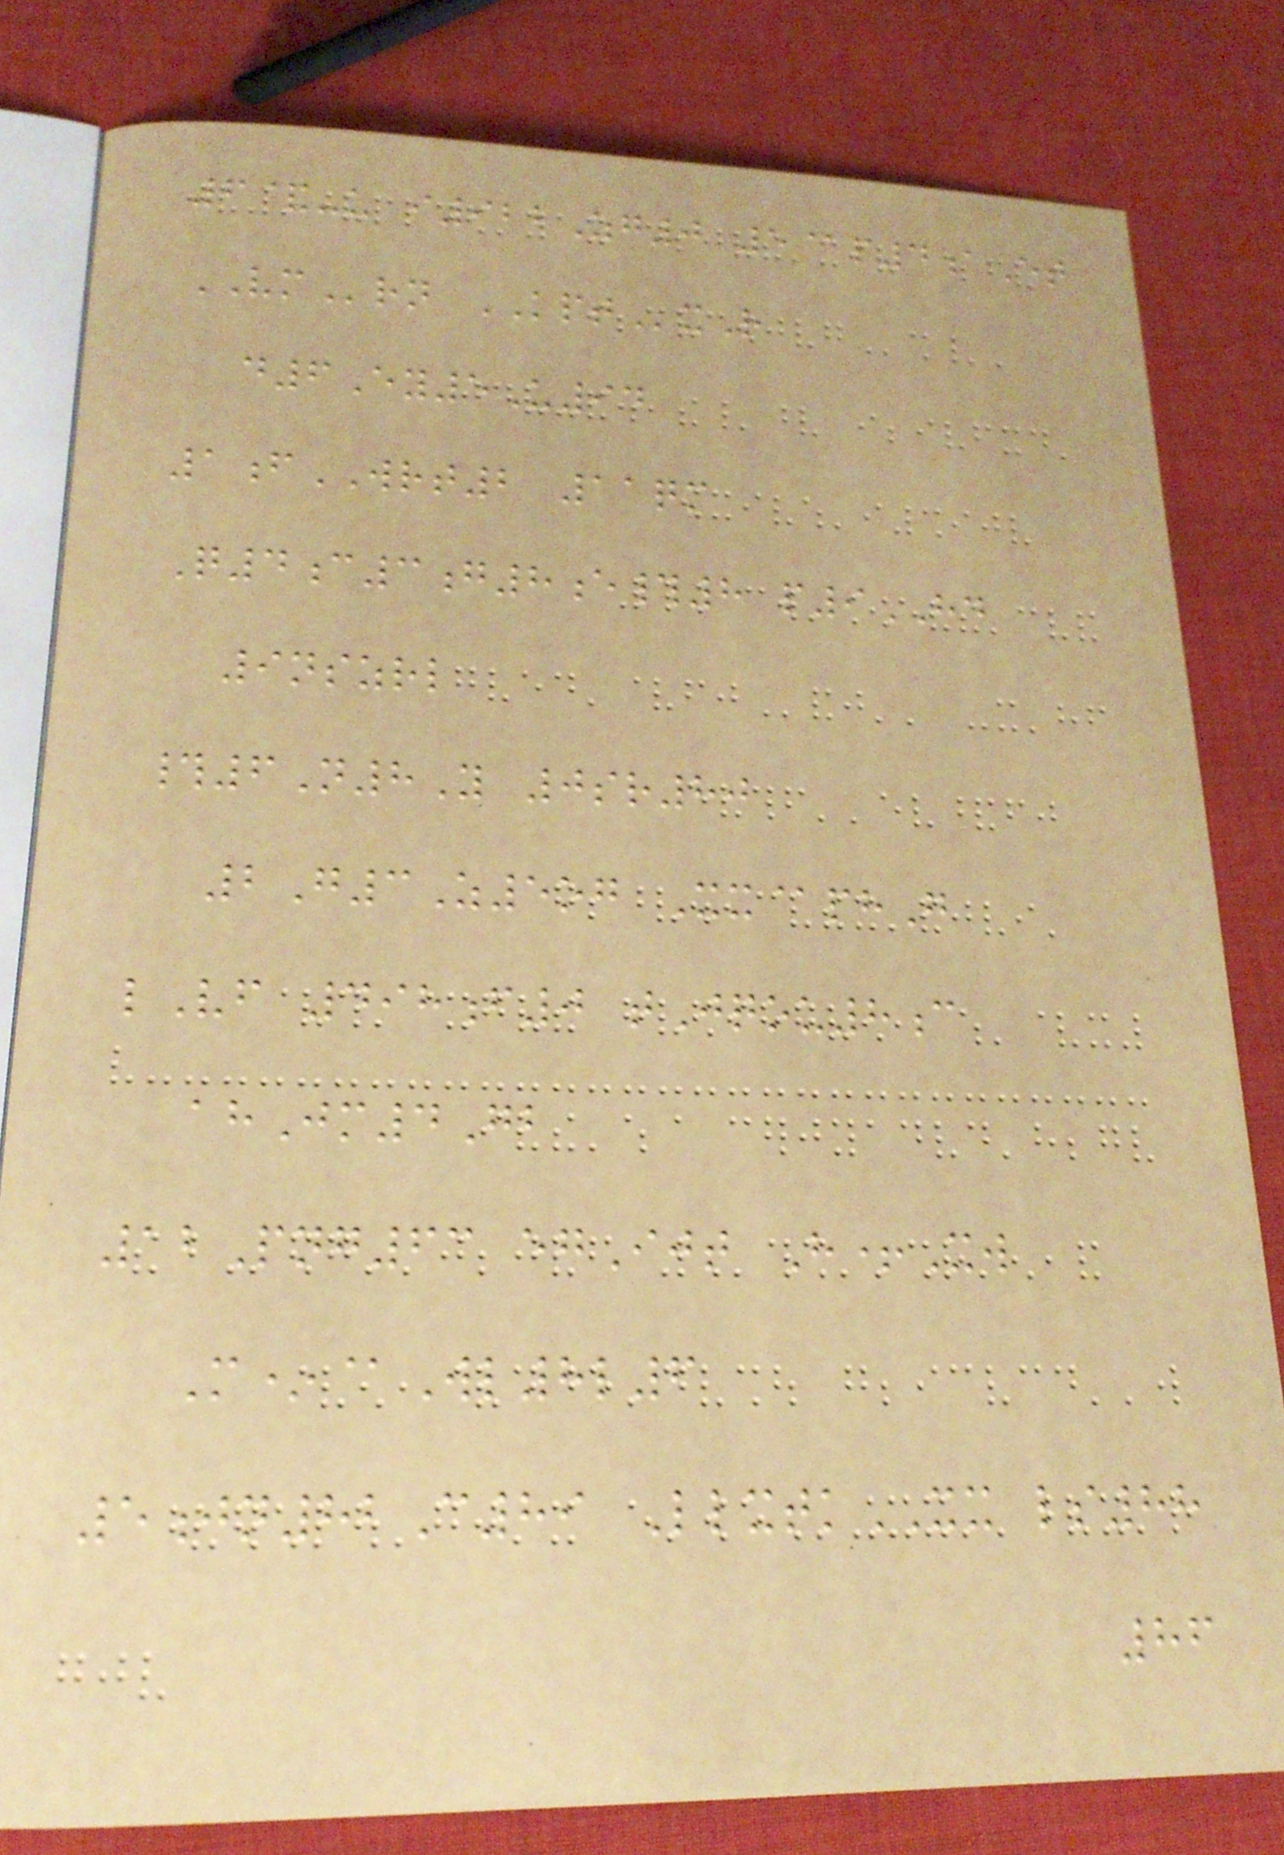6&-u i922Zg0 5@p4aEt
VMrn KPTxR
d6Ey5U94
1fWRT2 11qm
Q4c3g8e#8 p9HD
9nszrl
#6N8Y 0sr80
2G3Z5og Xx@phG
lVf 498f0 tJqou8c
ahJm4Gb
12Png63 egIjt H+Xw
M*@Wl8l6
5jn82C89 LlxtkXX ls88
86
